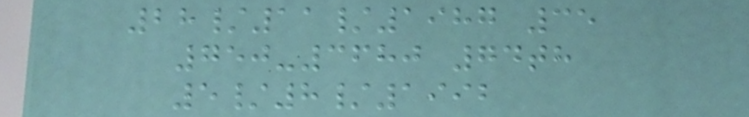28/11/1987 35
750-3680 74th
5/8/1992
